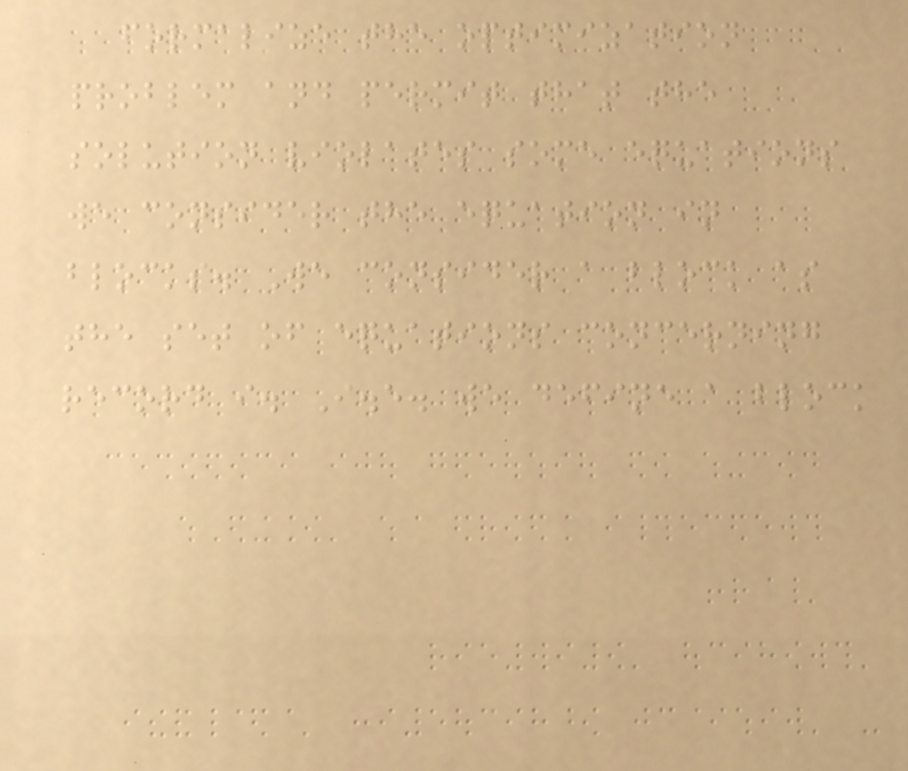formalize the optimization
problem and permit that the
solution violates some equations
we consider the equation in
blocks. We consider a block as
the set of equations concerning
record i. I.e. we define a block
